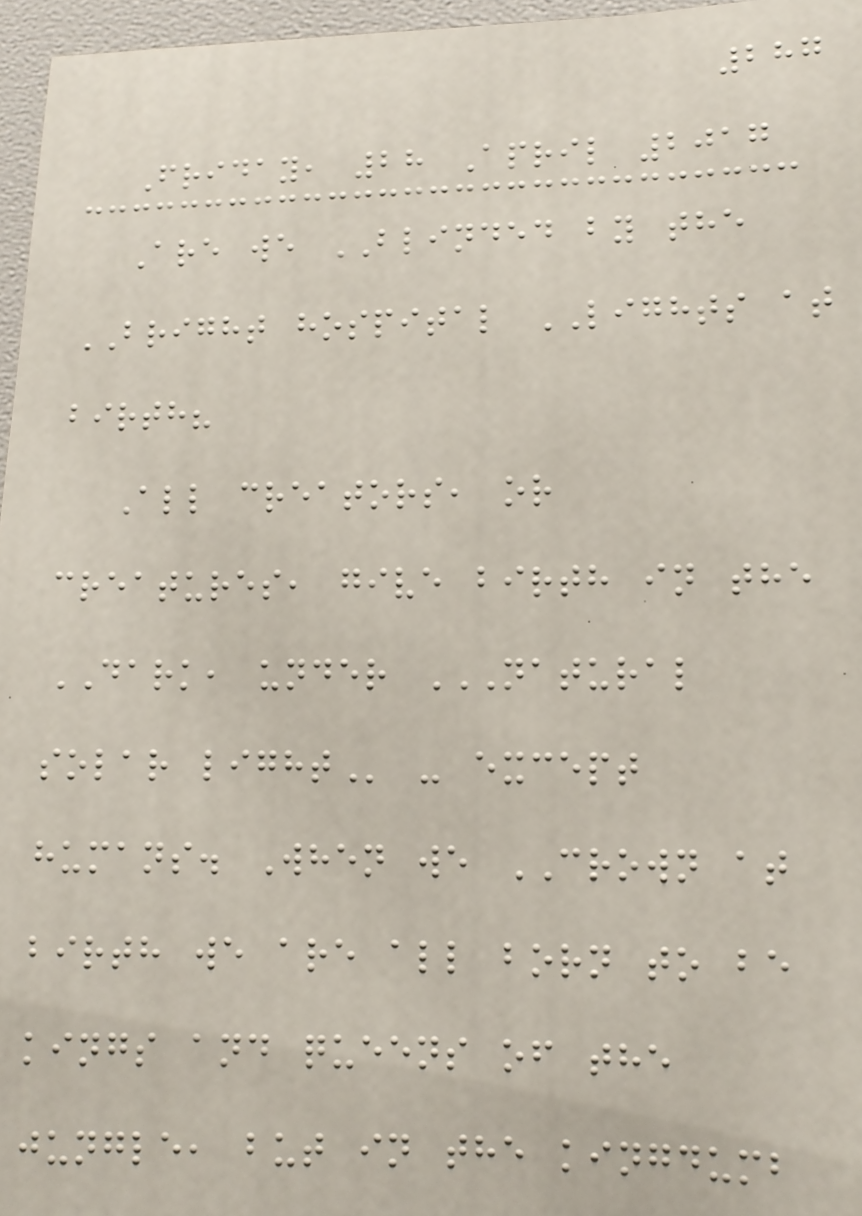287
Friday, 28 April 2017
Are we BLINDED by the
BRIGHT hospital LIGHTS at
birth?
All creators, or
creatures, give birth in the
DARK, under NATURAL
SOLAR LIGHT - except
humans. When we CROWN at
birth we are all born to be
kings and queens of the
jungle, but in the kingdumb
